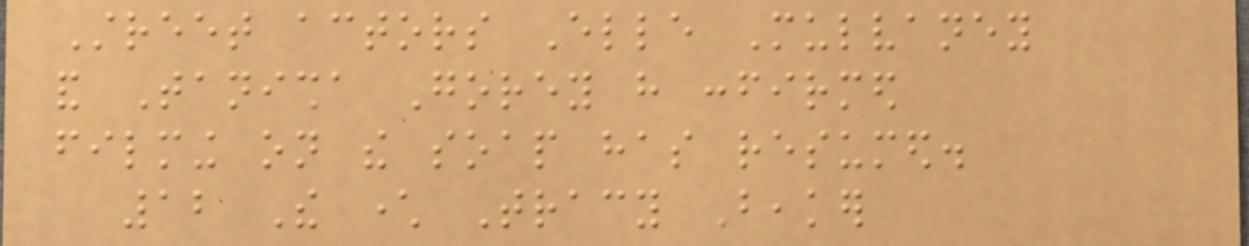Street actors Elle Mulvaney
and Tanisha Gorey have confirmed
filming on the soap has resumed.
12 The character Tracy Beaker
